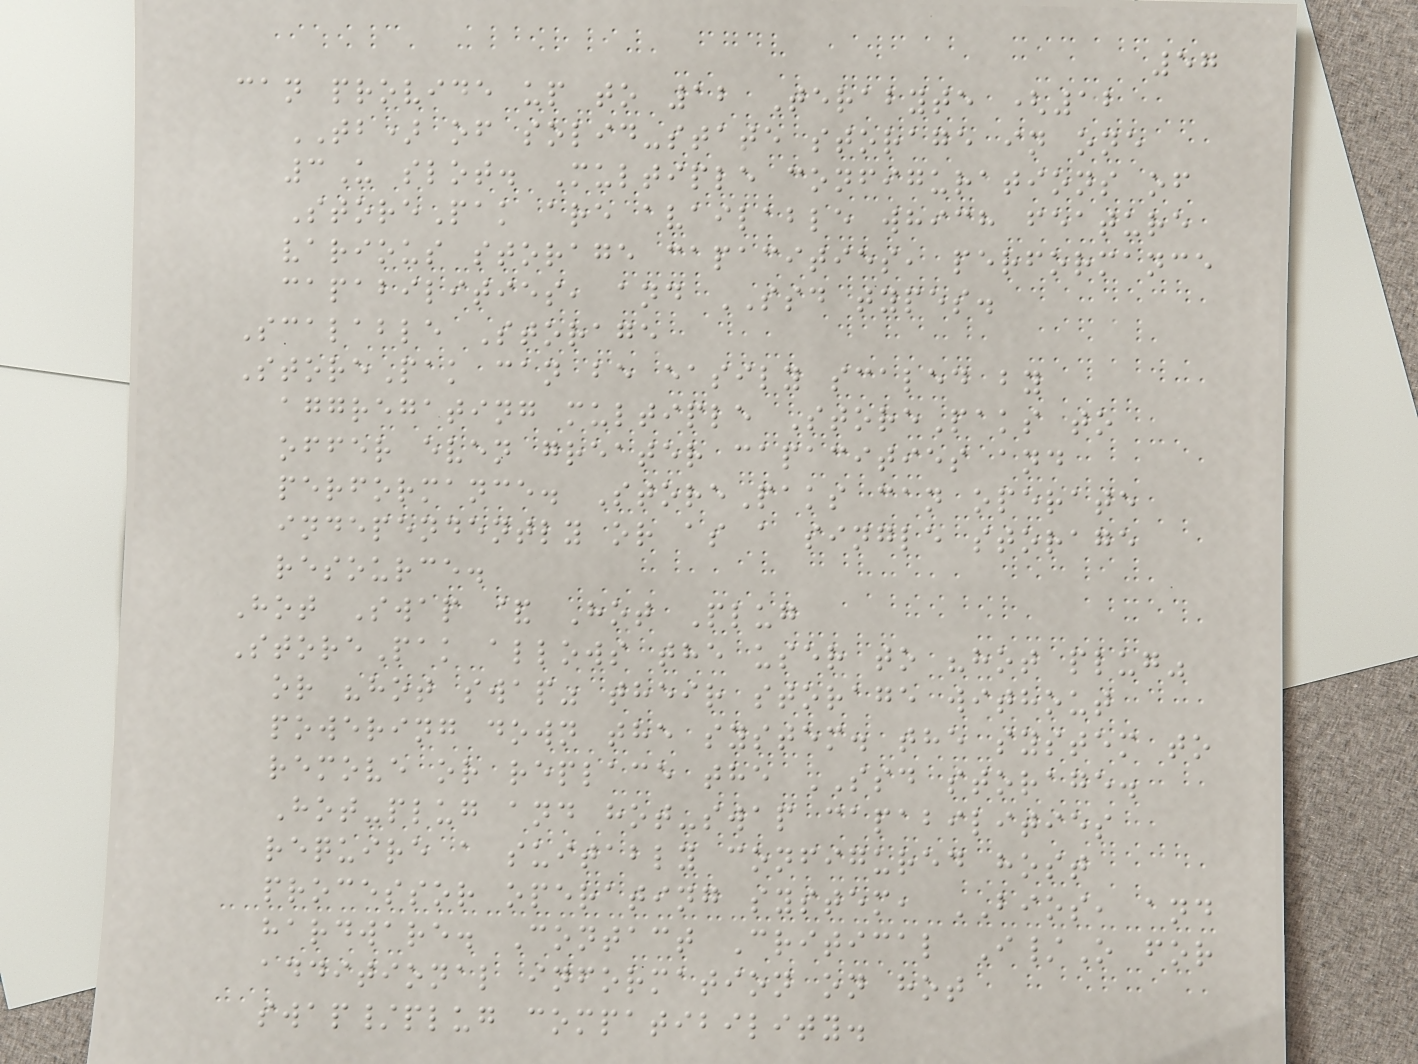57
can provide up to 12 Terabyte (12
TB) of solid-state storage in one
3U slot. Multiple configurations of
StorePak are available which feature
various storage capacities, performance
capabilities, and SSD types.
Scalable Storage
StorePak can be easily scaled by
aggregating multiple StorePaks to
offer even greater capacities and
performance. StorePaks can operate
independently or as a single storage
resource.
Hot Swap & Hot Plug
StorePak allows the user to "hot plug"
or "hot swap" their storage without
powering down the system. the system to
remove or replace the SSD storage.
Hot-plug and hot-swap capabilities
require a suitably configured host
processor operating system, BIOS, and
hardware. Contact Critical I/O for
additional information on hot
swap/plug compatibility.
